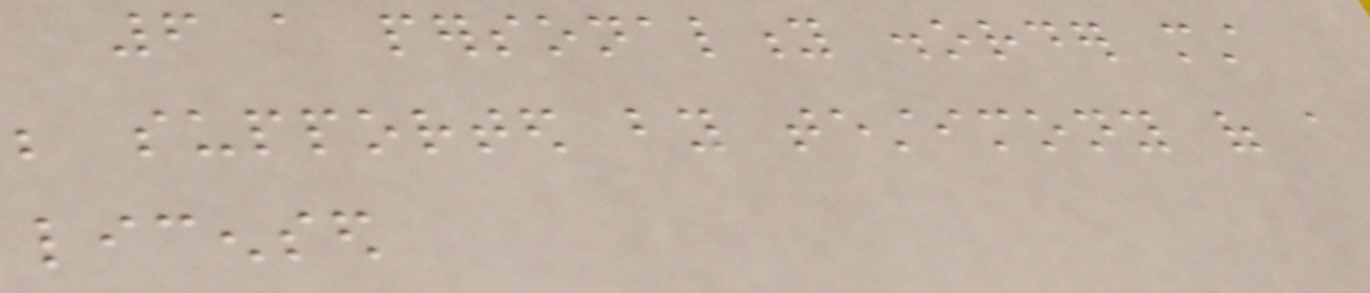6 a personality disorder must
be supported by testimony of a
licensed
